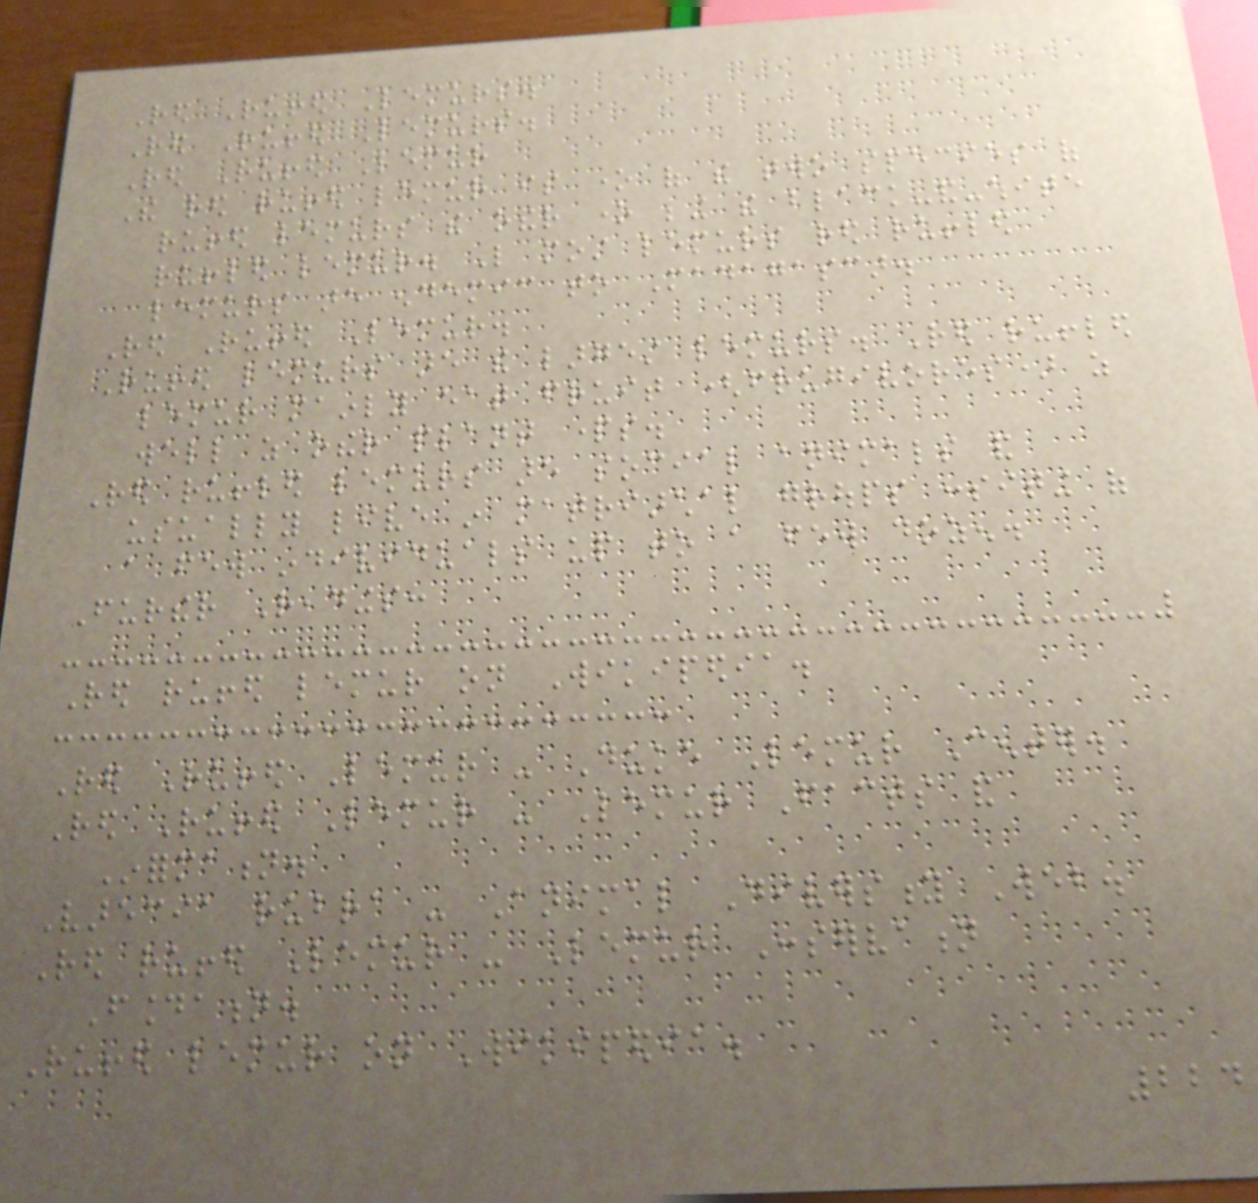Red Ruffed Lemurs.
Red Ruffed Lemurs.
Red Ruffed Lemur
The red ruffed lemur is one of the two species of
ruffed lemurs the other one being the black-and-white
ruffled lemur. Like most lemurs red ruffled
lemurs are endemic to Madagascar.
Red Ruffed Lemur.
Ruffed lemurs are the largest lemurs. Red ruffled
lemur mainly eat fruit (frugivores) as
well as other plant parts.
Red ruffled lemurs are social animals and
usually live in matriarchal groups consiting of
a few individuals up to a few dozen.
Further Readings:
Red ruffed lemur on Wikipedia.
Red Ruffed Lemur - Duke Lemur Center.
Red Ruffed Lemur - Lemur Facts and
Information.
Varecia rubra - Animal Diversity Web.
Red ruffed Lemur - Lemur Conservation
Foundation.
Ruffed lemur on Wikipedia.
224
